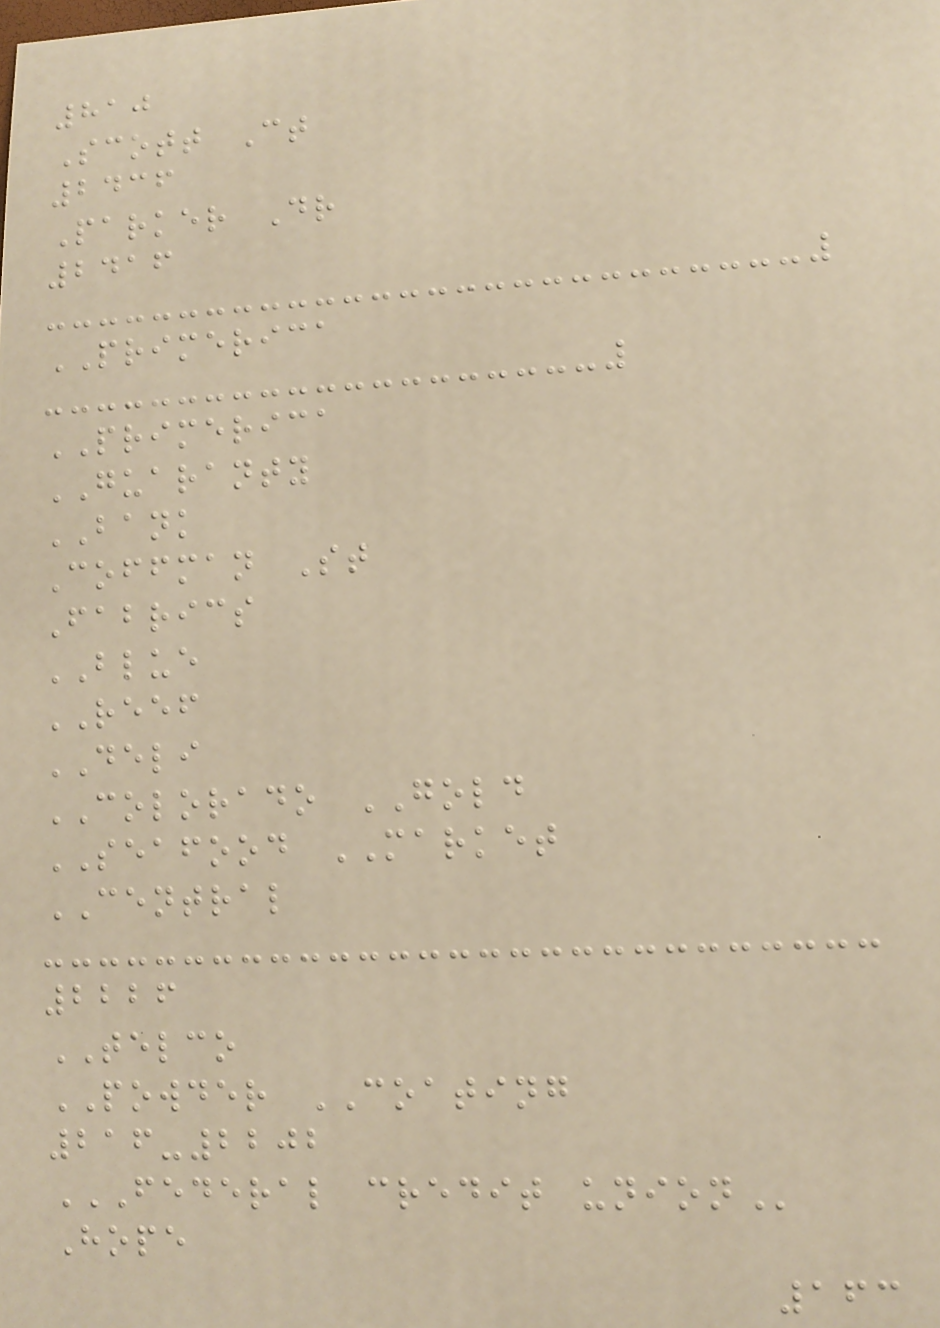810
Scott Ct
2436
Parker Dr
2416
PRIMERICA
PRIMERICA
GUARANTY
BANK
Coffman St
Fabrics
BLUE
REEF
DELI
COLORADO GOLD
SEAFOOD MARKET
CENTRAL
2226
TELCO
POWDER COATING
216-2202
FEDERAL CREDIT UNION
Hope
163
